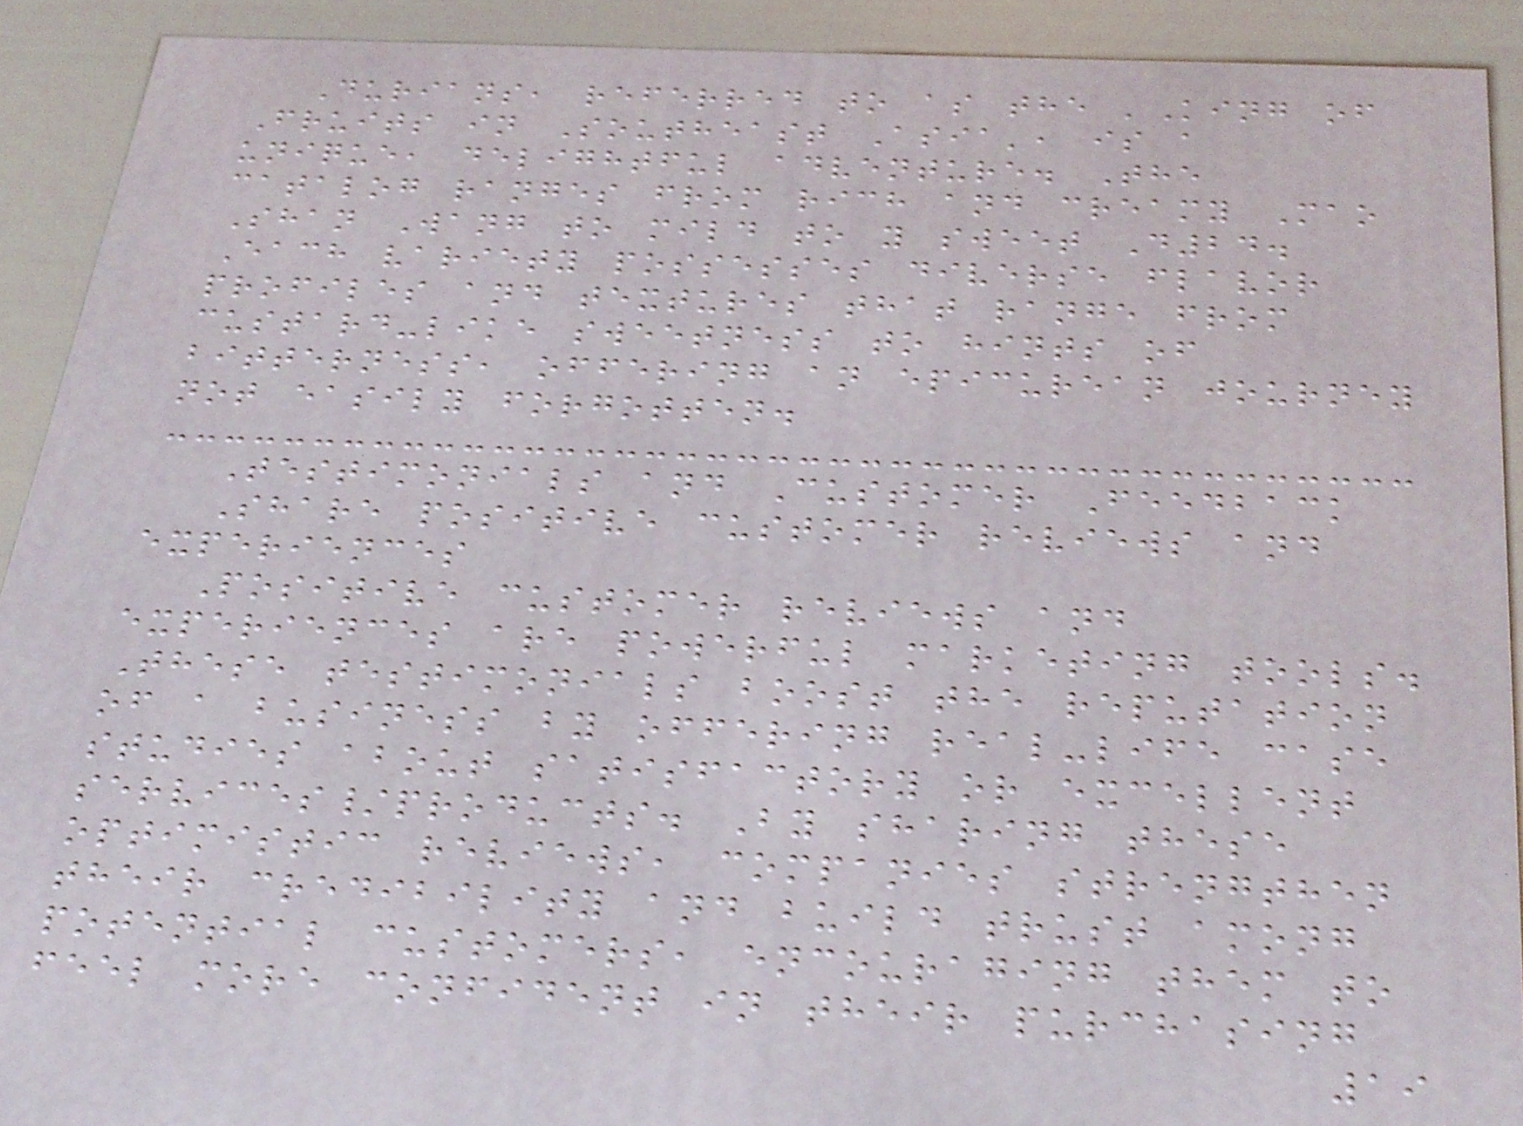Durians, referred to as the 'King of
Fruits in Southeast Asia', is a
unique, delightful adventure. The
catalog ranges from rich and creamy Mao
Shan Wang to mild to y sweet D24.
Each variety possesses diverse flavor
profiles and textures that range from
custard-like sweetness to hints of
bitterness, offering an epicurean journey
not easily forgotten.
Testimonials and Customer Feedback
Share positive customer reviews and
experiences
Positive customer reviews and
experiences are powerful marketing tools.
These testimonials boost the reputation
of a business by offering real-life case
studies about satisfactory or excellent
services/products. By sharing these
optimistic reviews, companies strengthen
their credibility and build trust among
potential customers, encouraging them to
feel more confident in their purchasing
19
